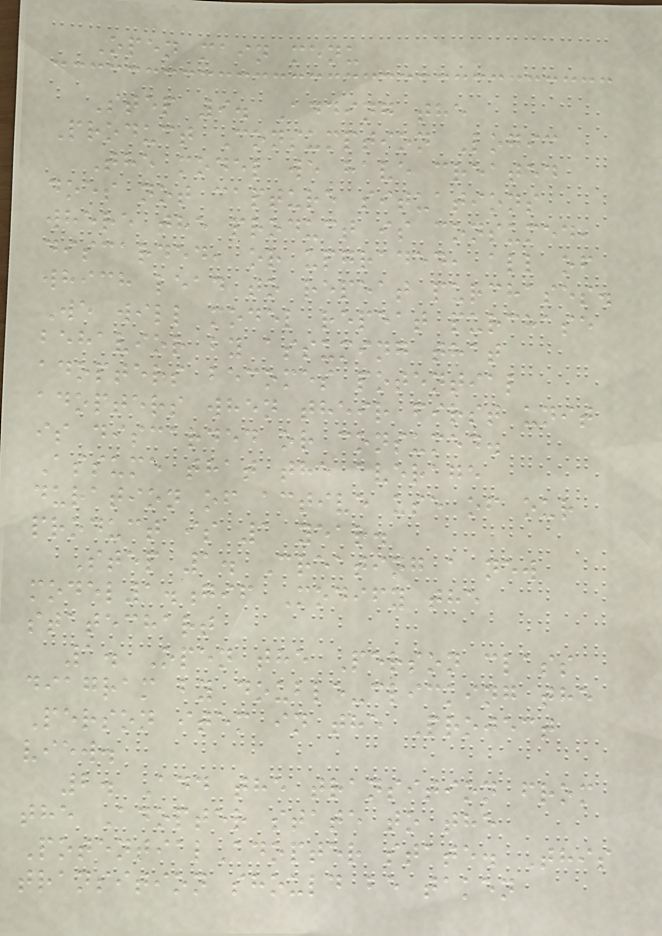Open main menu
Step 9. Adding the
Product Consumption Logic
The model we have created
does not capture situations
where the product is consumed,
discarded, or upgraded, all of
which lead to repeat purchases.
We will model repeat purchase
behavior by assuming that
adopters becomes potential
adopters when their first unit
is discarded or consumed.
Assume that the average
duration of active use of our
product is 1 year.
Step 1. Creating a new
model1.gif Modify the
statechart
1. Open the Person class
diagram by double-clicking the
Person item in the Project
view.
2. Add the transition from
the Adopter state to the
PotentialAdopter state. This
transition should be taken
